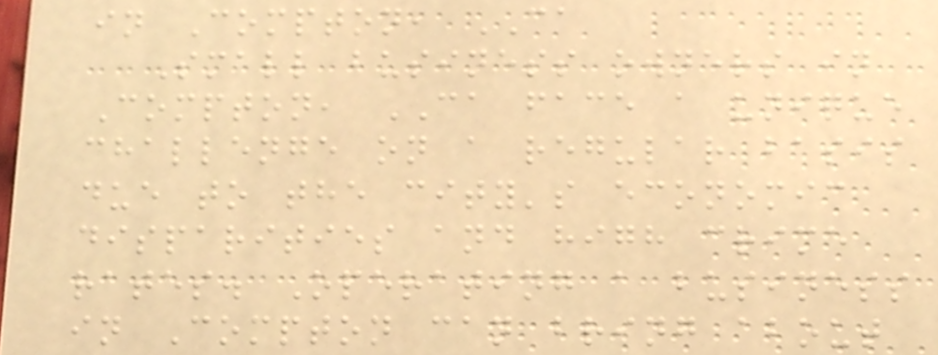in Compton, CA
Small business owners in
Compton, CA face a unique
challenge on a regular basis
due to the city's economic
disparities and high crime
rates. Operating a business
in Compton can bring about
